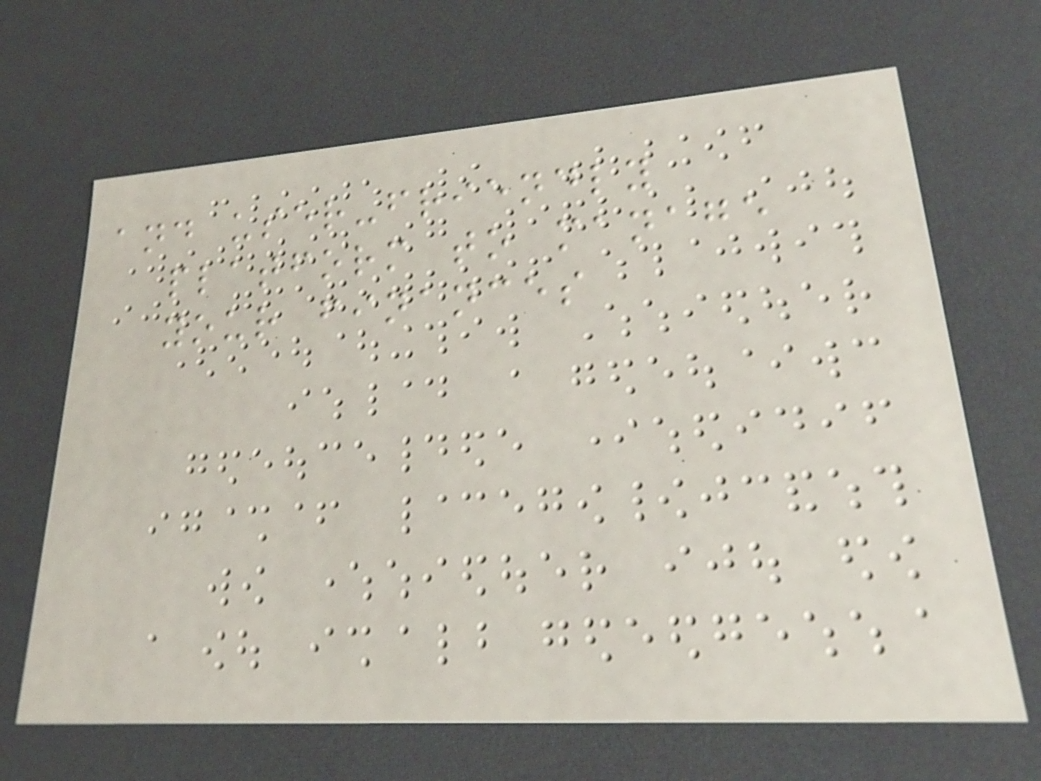and user-friendly
platform to manage
your finances
